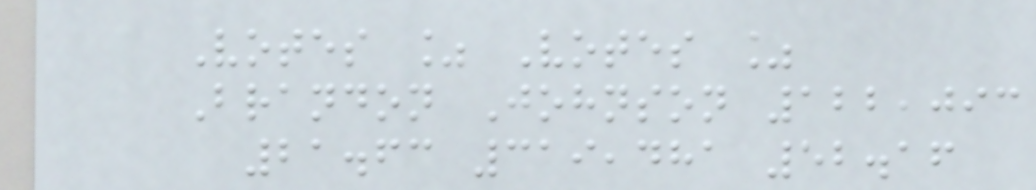Votes % Votes %
Brandon Johnson 122,093
21.63 319,481 52.16
